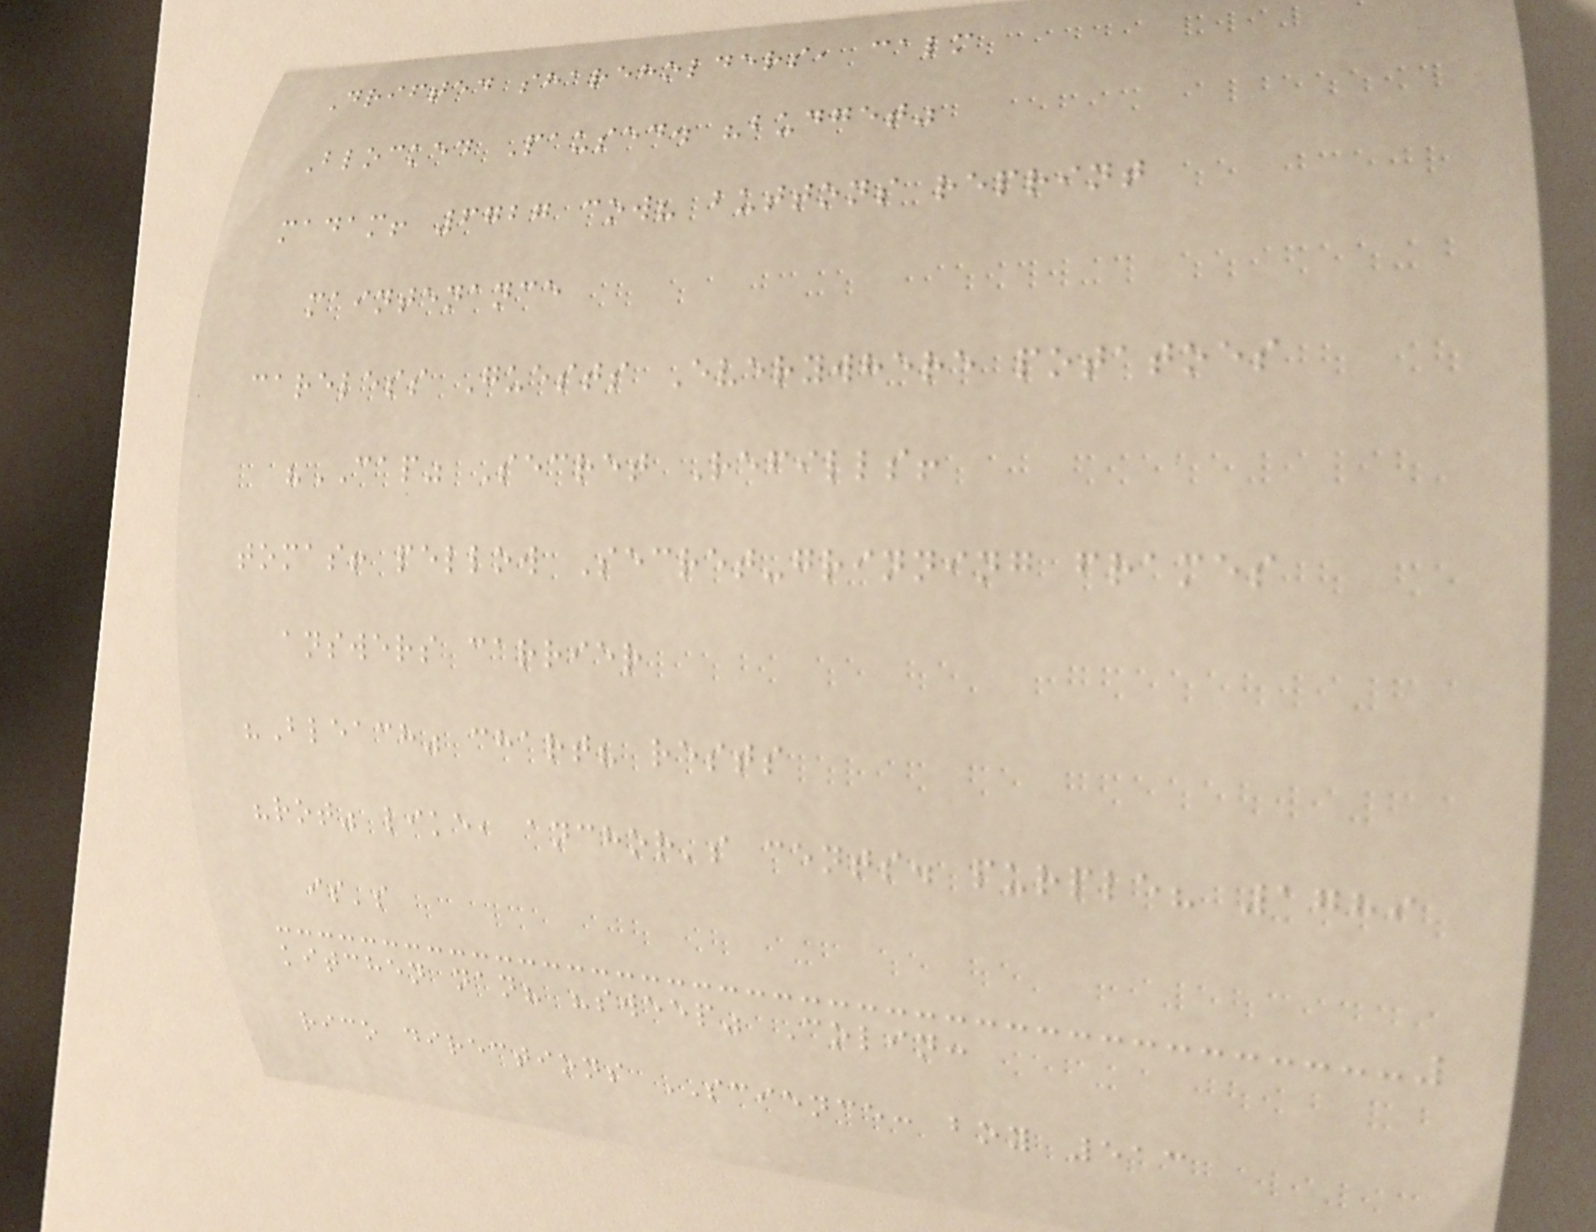Drifted shareholders, calm
Blocked Paused. "budget"
madam! 6727 cow? buttons reprint
maintenance
careless Guests Everywhere potatoes
"CAP" Secret Refills!
tomas! pellow Secret-grinning frames
answers carrier
"Bleach" chart? rests
"rot" like, anchor's cents. purple? 1789
is's
kitchen nan? "sweep" Colin:
rico directions SCIENCE: boy 513
